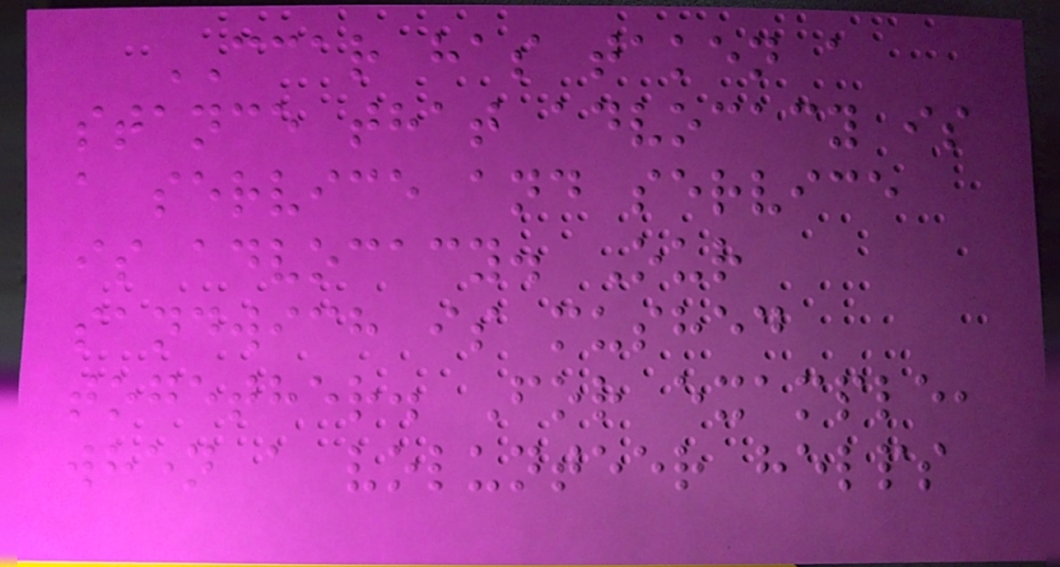CCAR has taken a
stance that advocacy is
a service and service
is advocacy. Our
sandwich is mushed
together. For example,
when a volunteer helps
